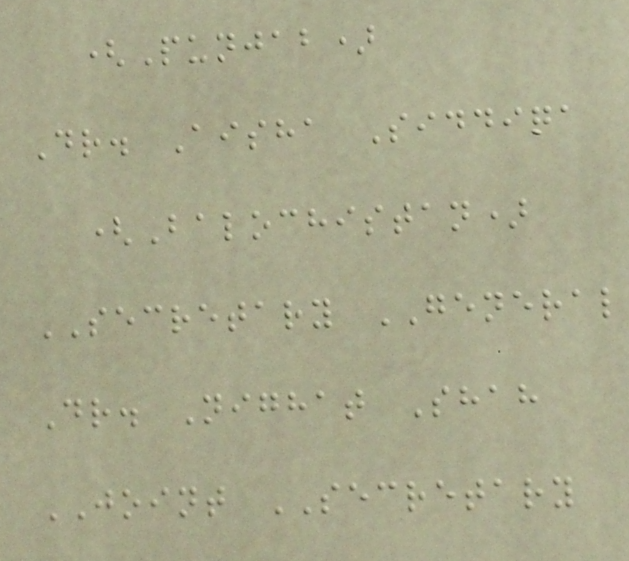(Punjab)
Dr. Aisha Siddiqa
(Balochistan)
SECRETARY GENERAL
Dr. Nighat Shah
JOINT SECRETARY
